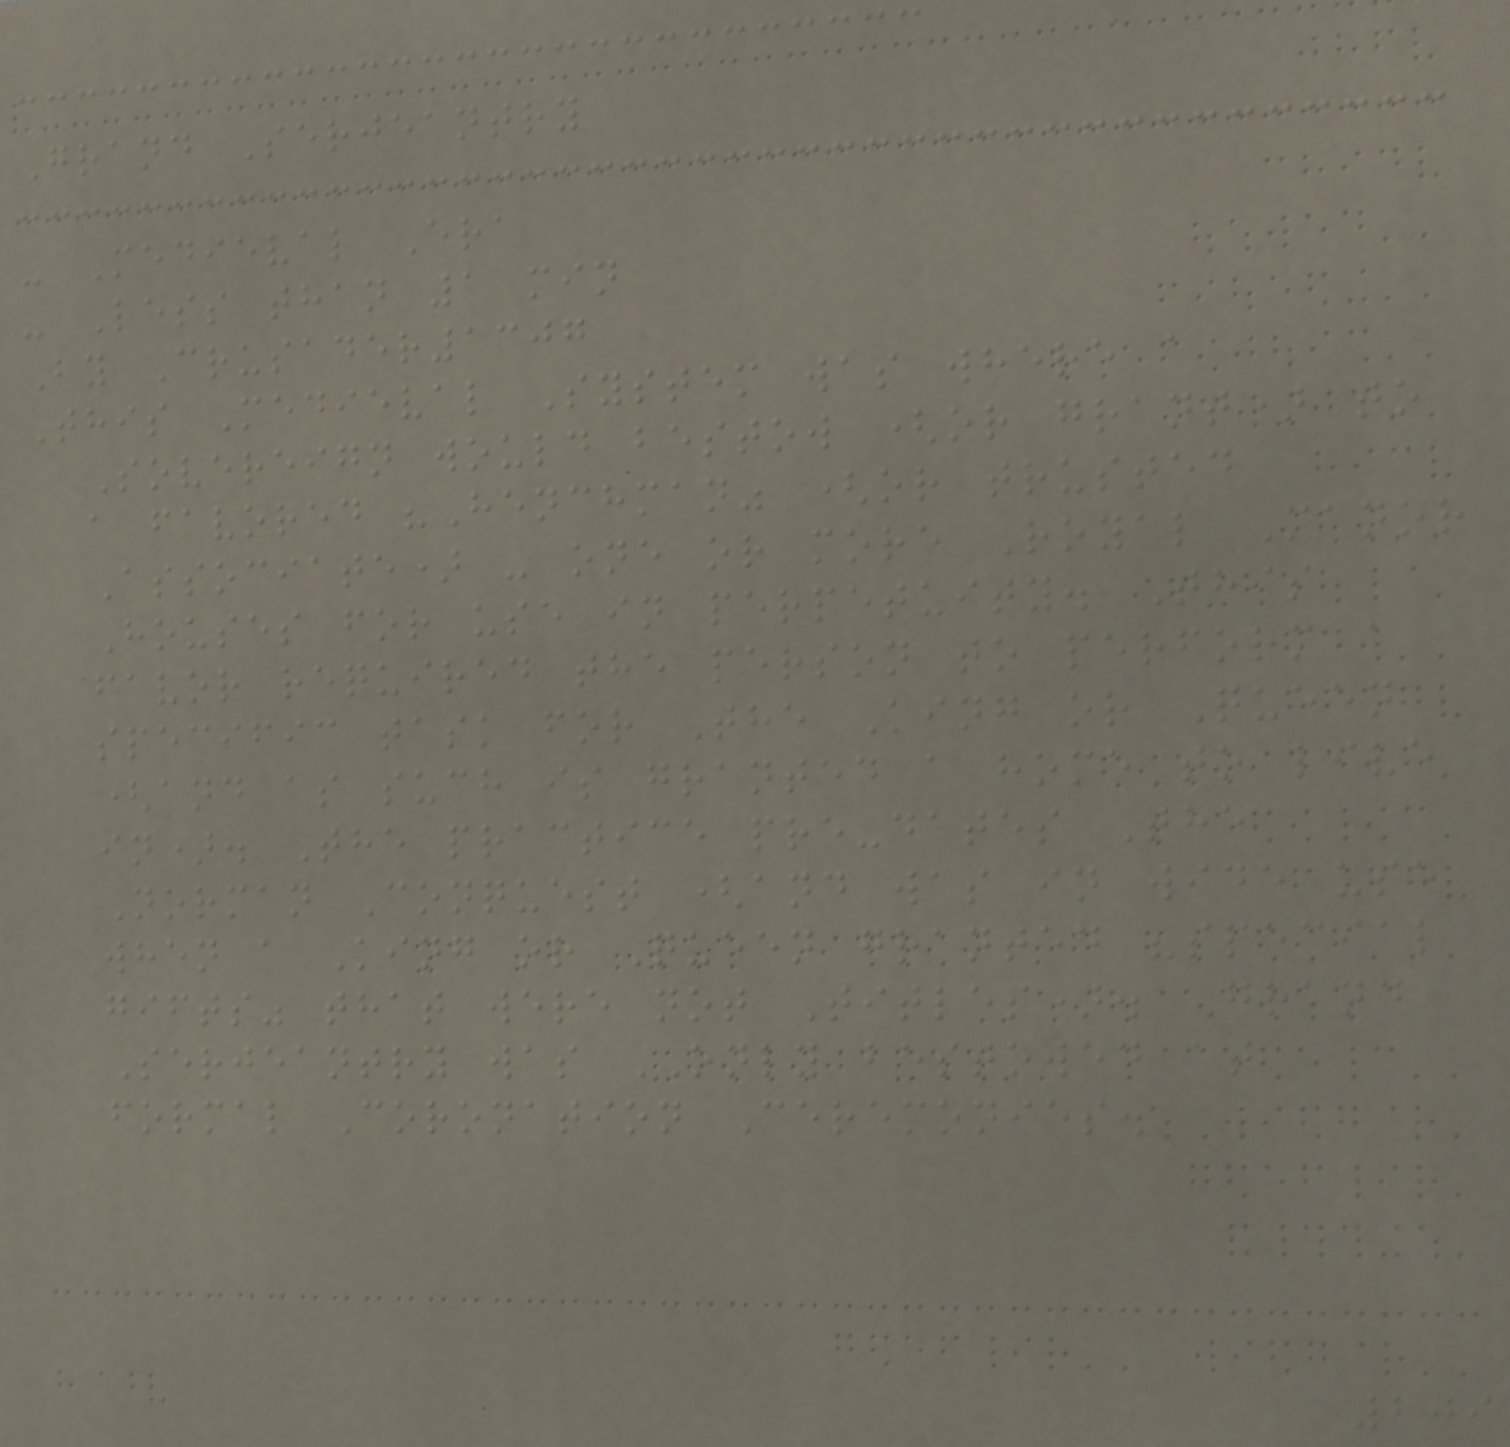Grand Serjeantry
- Medieval Era
- Less than 1 min
By Crusader1307
This Medieval System was where a
Sovereign would bestow (or grant) to
a favored "Henchman" (or trusted
Associate) - one or more Royal Manor
Houses for use in perpetuity. This
favor required the person to perform a
specific task for The King or Queen
(and as such is granted a home to live
in). The practice pre-dates The
Norman Conquest (and was in wide use
when a King or Queen granted "special
gifts" that were not Titles). Grand
Serjeantry was ONLY bestowed at
formal Coronation Ceremonies.
209
